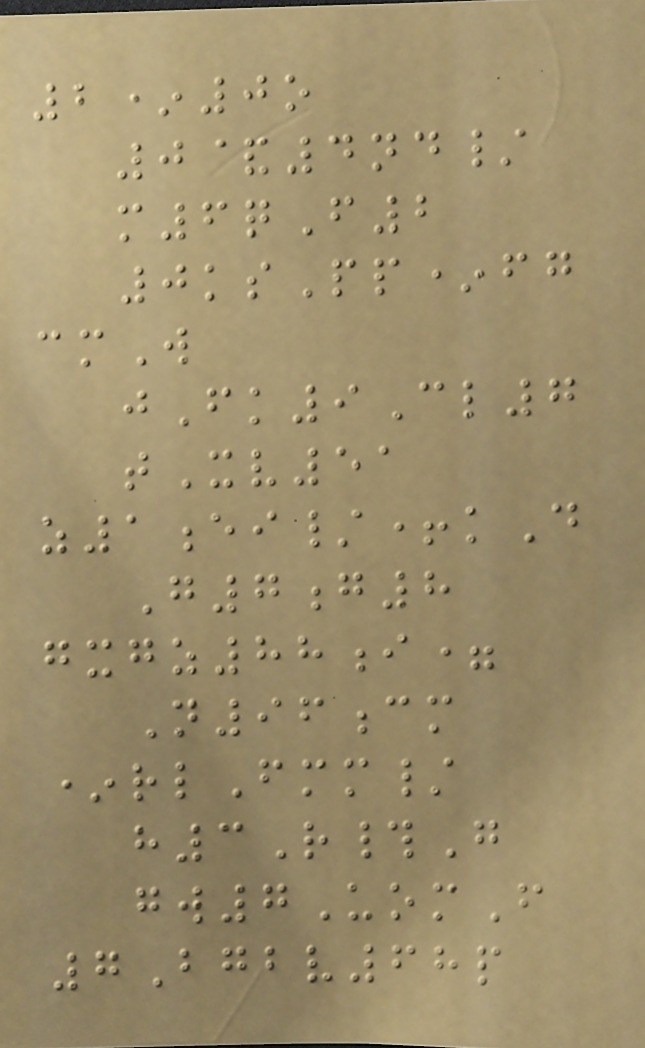2*0o
0&4nd/
m6qF2
0ksPp*fg
cmW
jFk9Cl7
tXv51
z1ei/+kD
G7g8
gxgz88i=
N96cm
*rlFmm/
h3R#G
gw7UomF
7Bgbv68p
